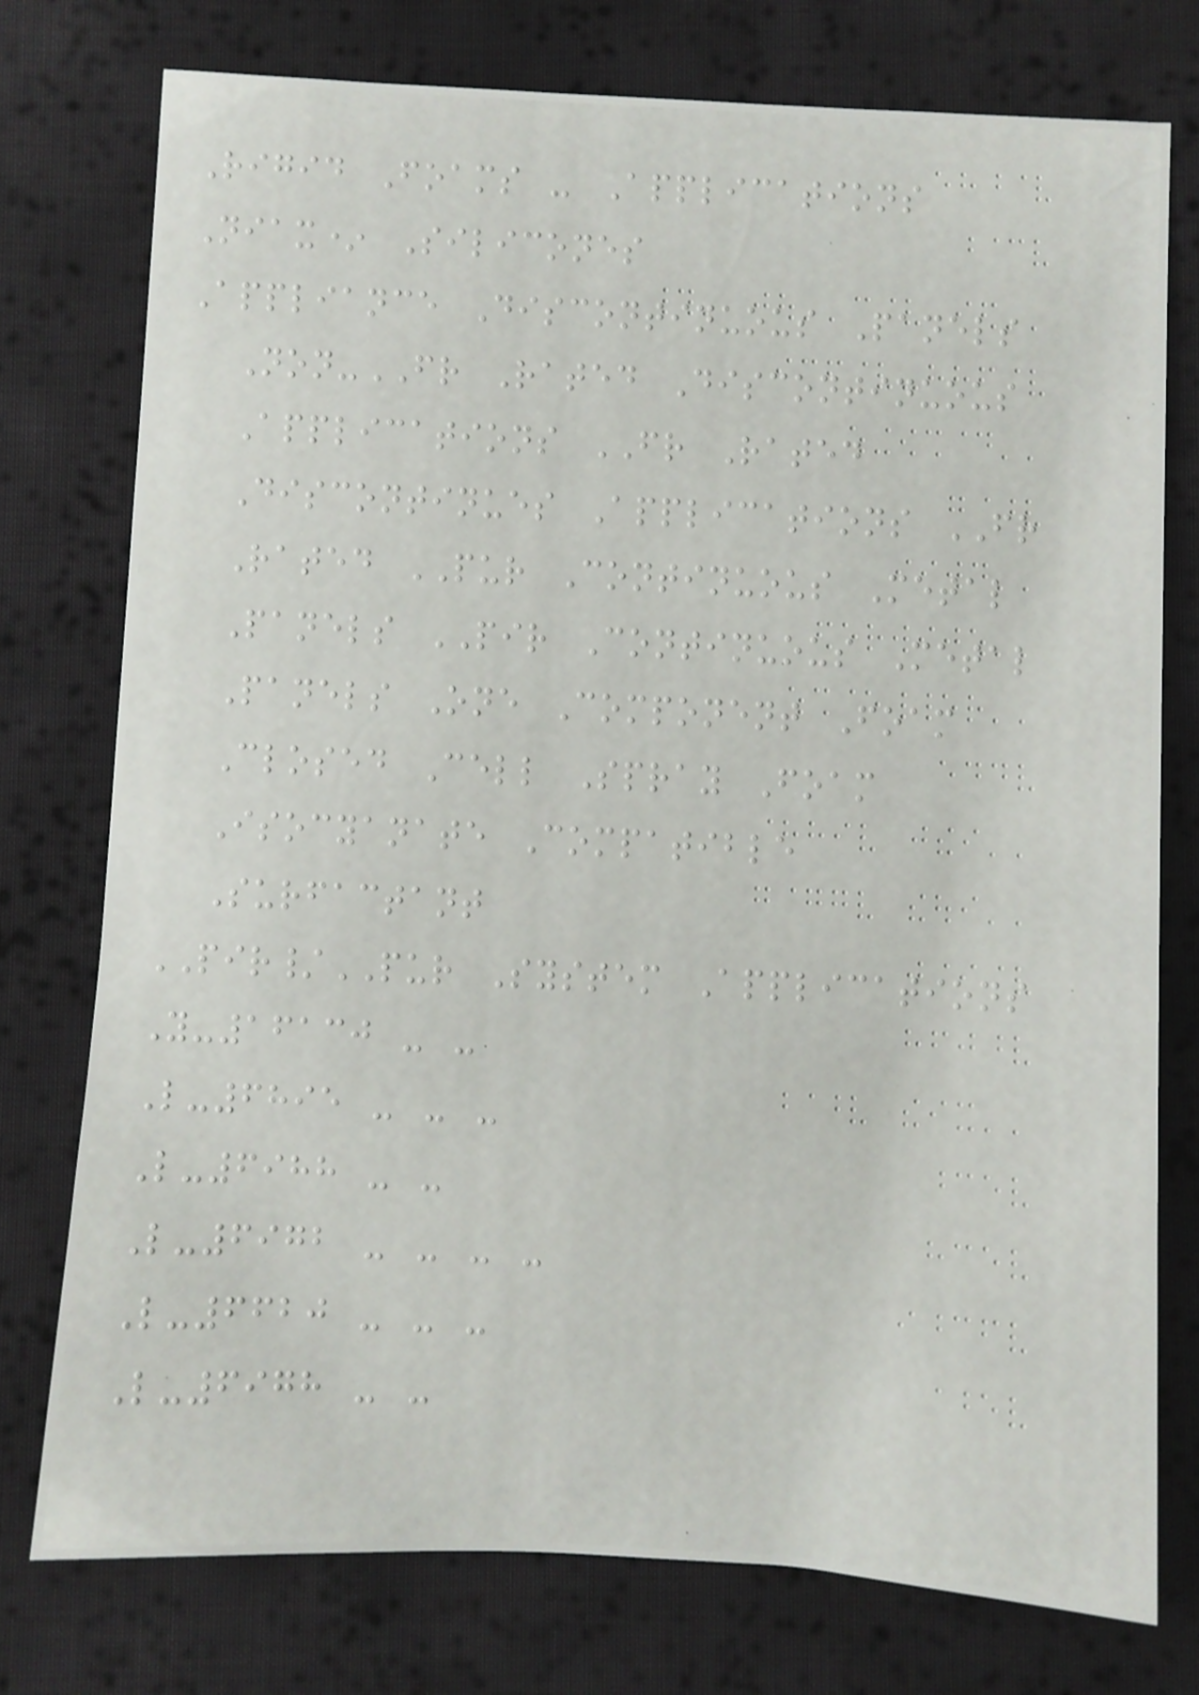Rigid Foams - Applications
Niax* Silicones
Appliance Discontinuous Panels
Non-FR Rated Discontinuous
Applications FR Rated
Discontinues Applications FR
Rated PUR Continuous Metal
Panels PIR Continuous Metal
Panels One Component Foam
Closed Cell Spray Foam
Isocyanate Compatible
Surfactant
PIR/PUR System Applications
Y-16130 - -
L-6895 - - -
L-6988 - -
L-6972 - - - -
L-6620 - - -
L-6978 - -
